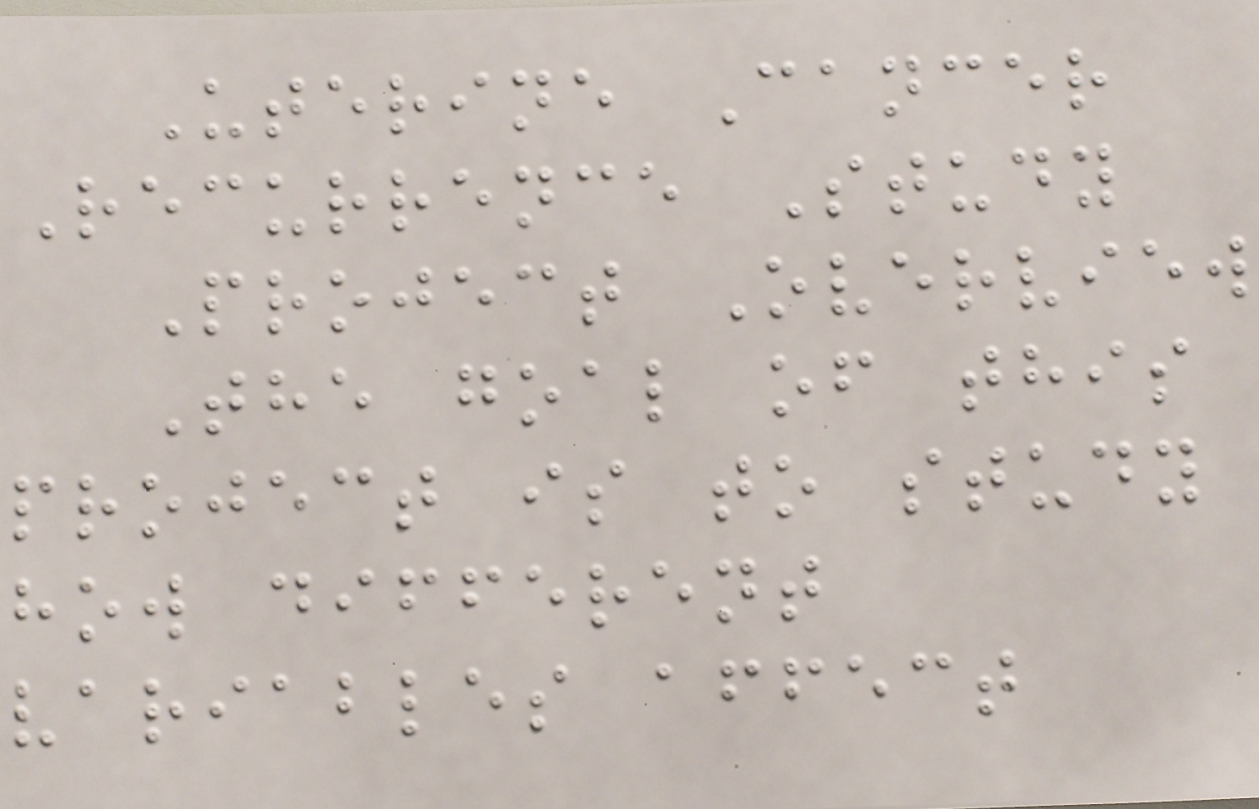Uterine Cancer
Recurrence Study
Project Overview
The goal of this
project is to study
how different
variables affect
